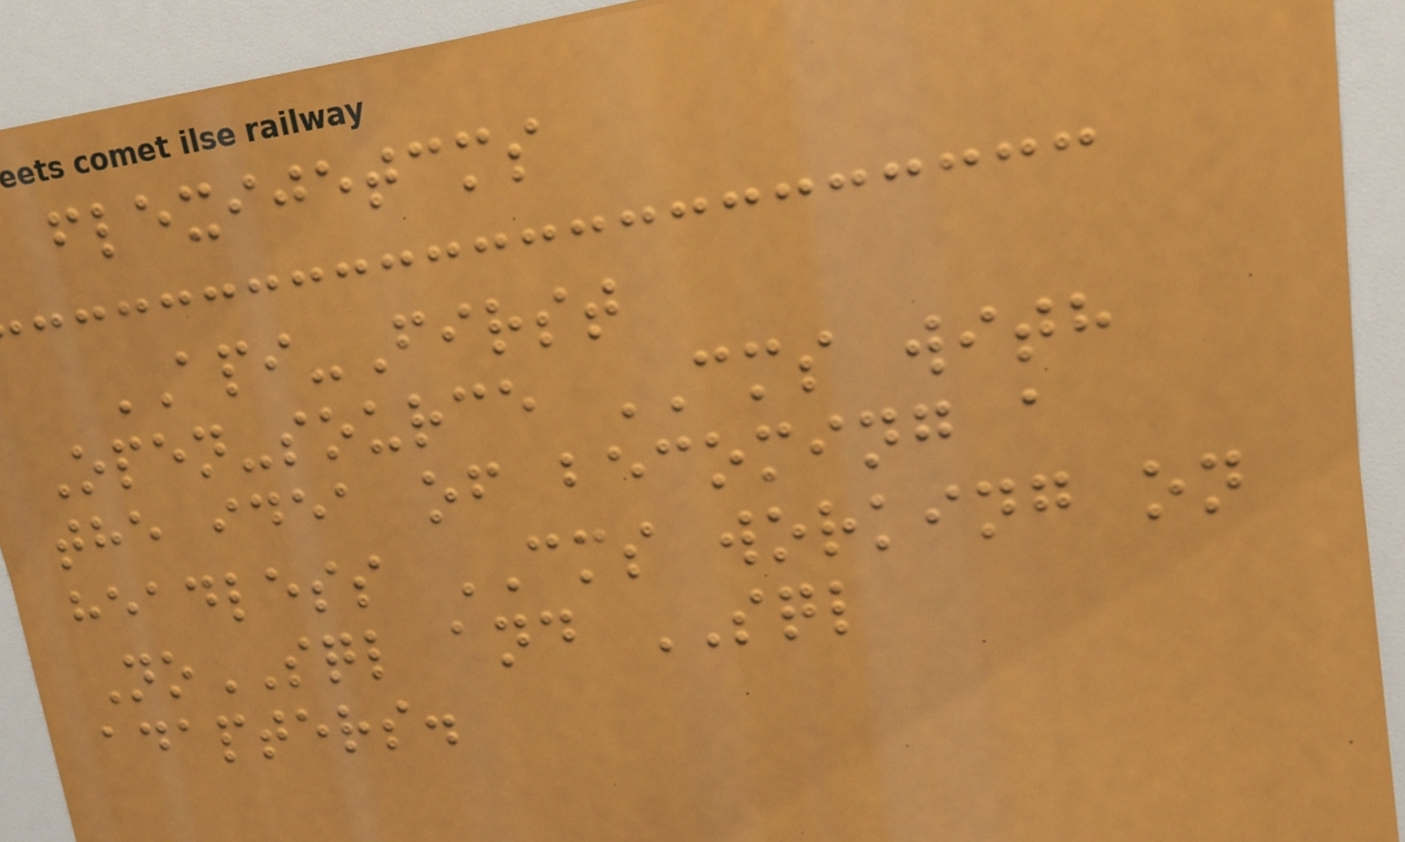flexijetcms
API-First
Open-source CMS with
the idea of becoming a
headless CMS working on
NoSQL and SQL
adapters.
